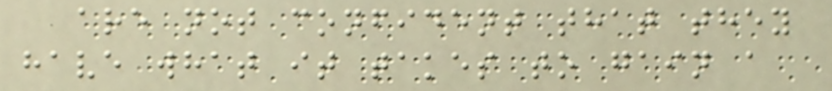are not confident that they
have what it takes to gain a
